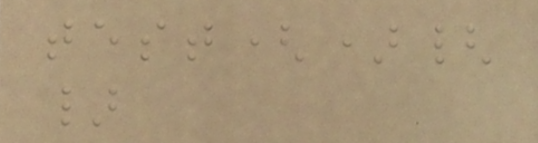test(){
}
